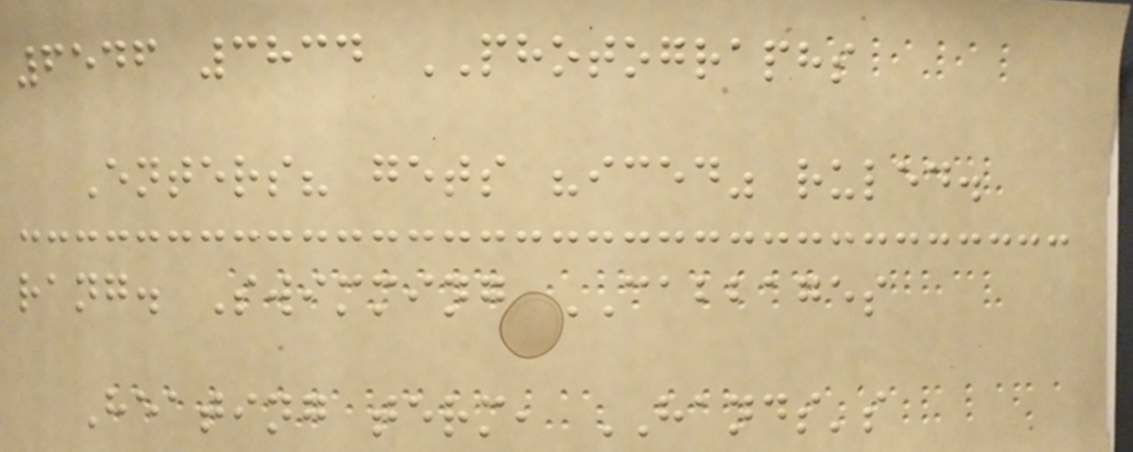6546 3834 PHOTOGRAPHS
Enters? gets "iced" ruled.
rang. Swimming CABBAGES
Heating term, HANDS's
